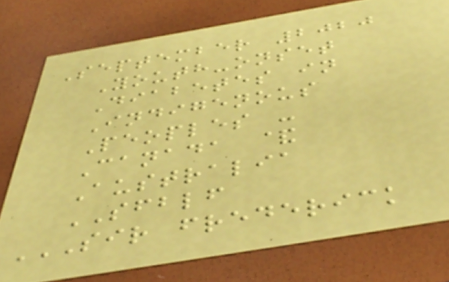September 2020
Youth-onset
Diabetes in
Indigenous
Peoples -
Canada &
Australia
SFBLF
SIR FREDERICK
